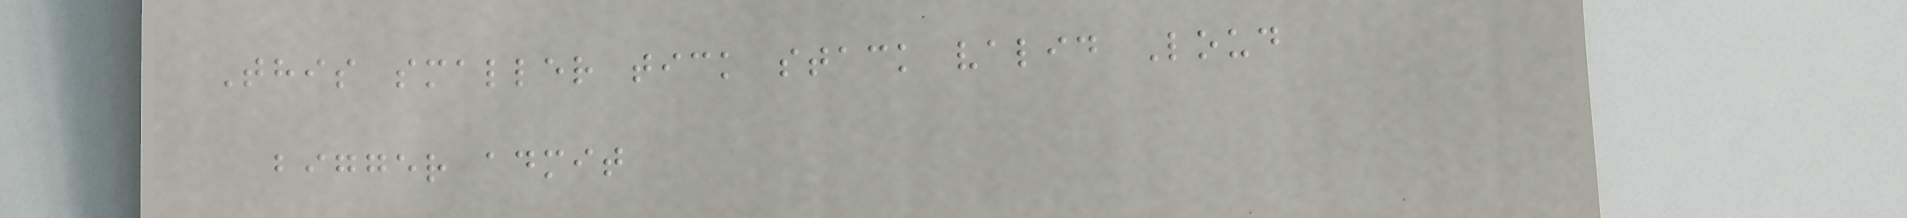This smaller tick stack valid Loud
bigger admit
